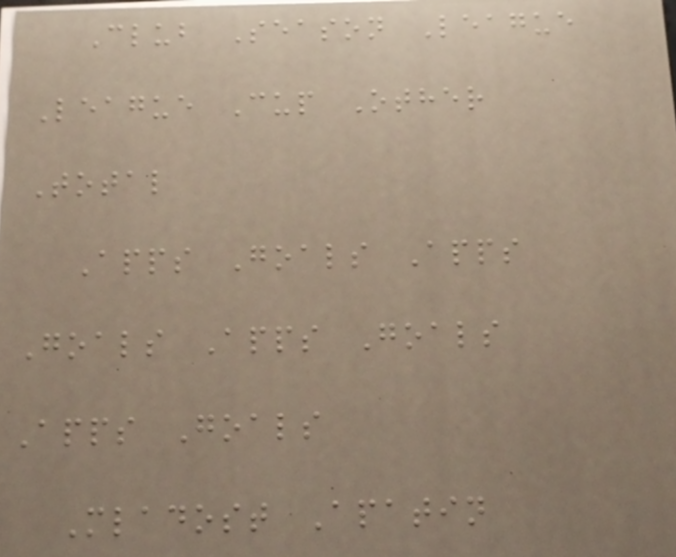Club Season League
League Cup Other
Total
Apps Goals Apps
Goals Apps Goals
Apps Goals
Mladost Apatin
